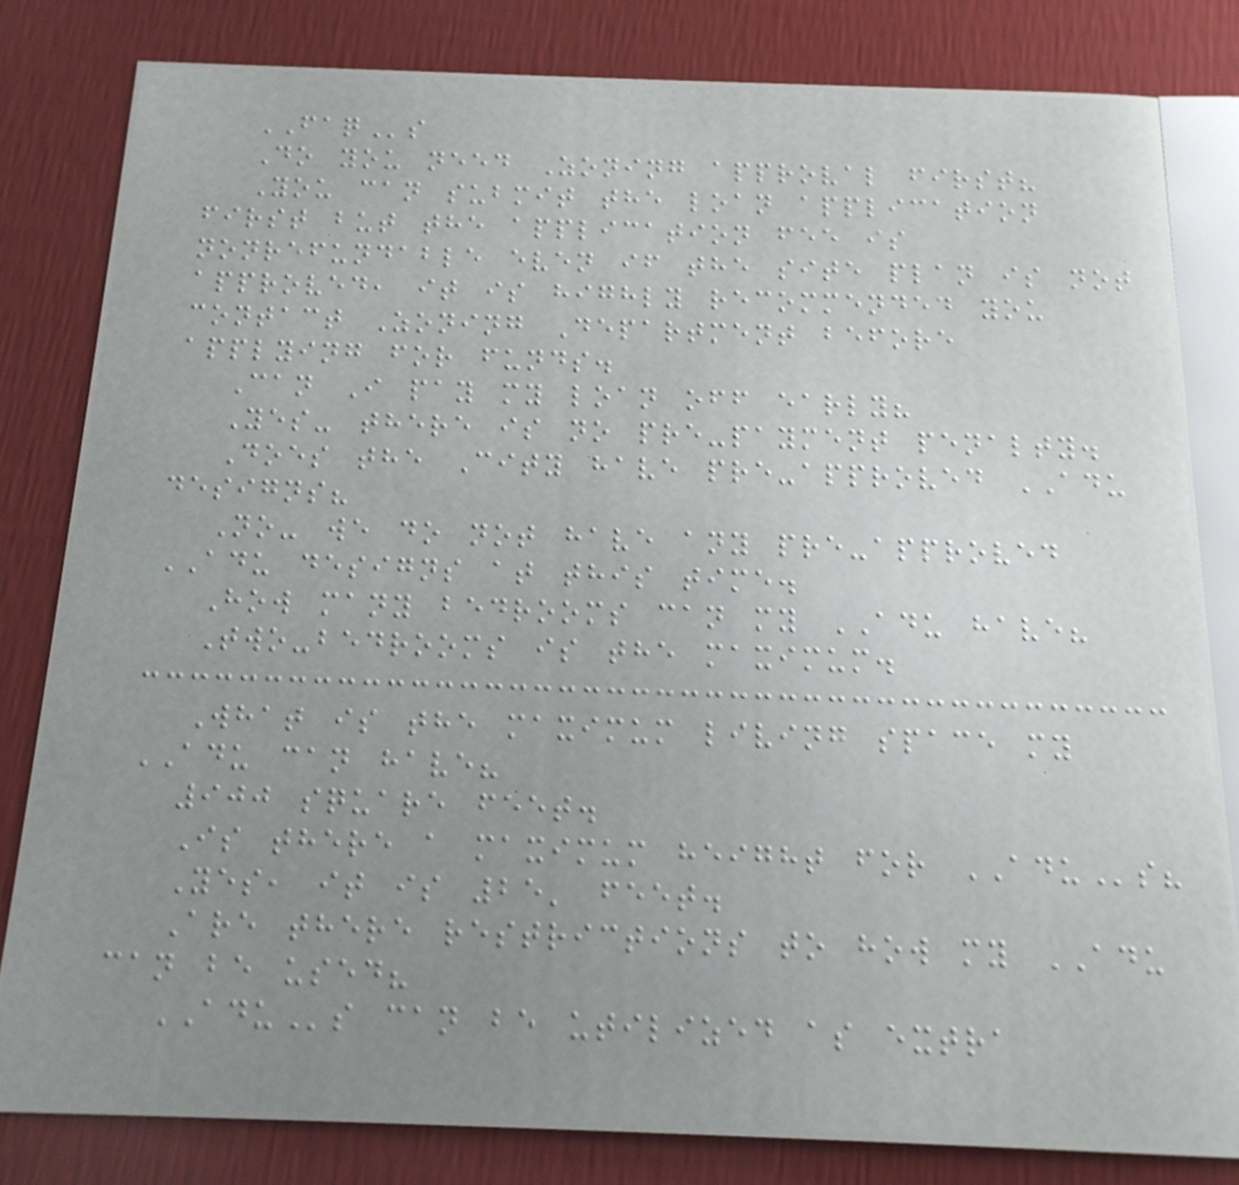FAQs
Do you need Zoning approval first?
You can submit the loan application
first but the application fee is
nonrefundable even if the site plan is not
approved, it is highly recommended you
contact Zoning Department before
applying for funds.
Can I pay my loan off early?
Yes- there is no pre-payment penalty.
Does the City have pre-approved ADU
designs?
No- we do not have any pre-approved
ADU designs at this time.
How many bedrooms can my ADU have?
Two-bedrooms is the maximum.
What is the maximum living space my
ADU can have?
900 square feet.
Is there a maximum height for ADUs?
Yes, it is 25' feet.
Are there restrictions to how my ADU
can be used?
ADUs can be utilized as extra
